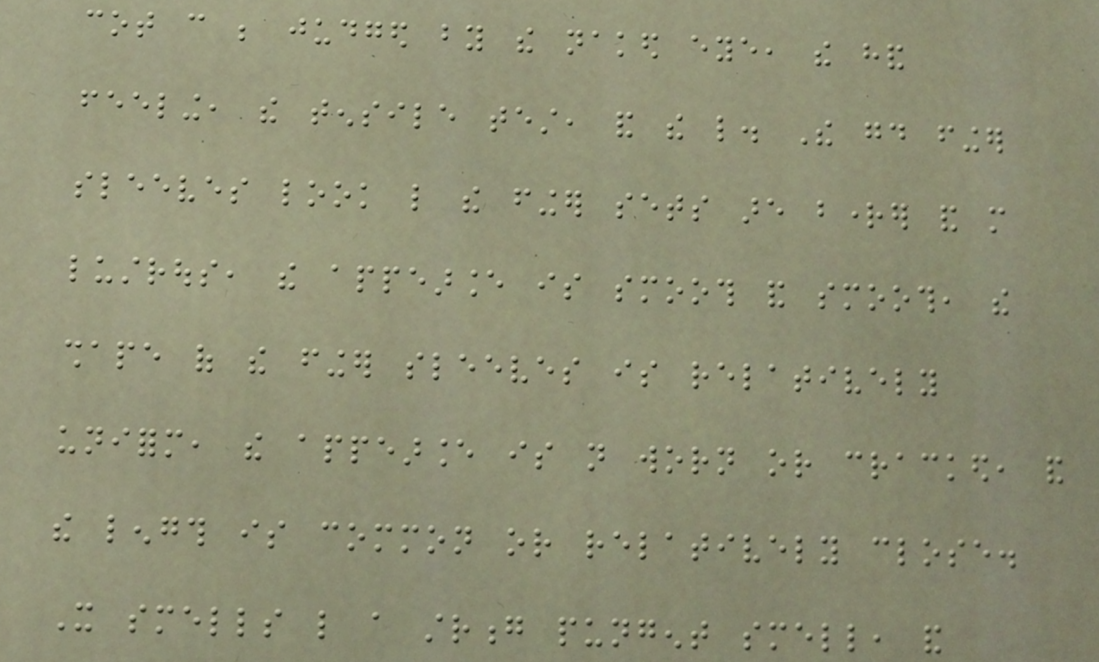cot can be judged by the naked eye, the hand
feeling, the tensile test, and the like. The good finger
sleeves look like the finger sets are brighter and more
lustrous, the appearance is smooth and smooth, the
shape of the finger sleeves is relatively
uniform, the appearance is not worn or cracked, and
the length is common or relatively close.
It smells like a strong pungent smell, and
